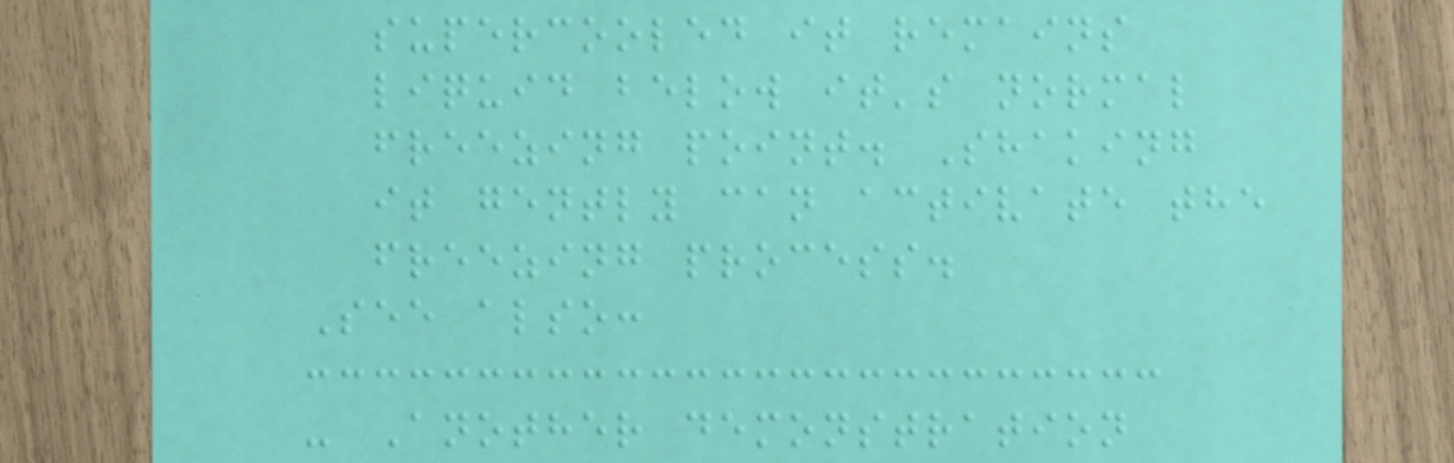supercooled it remains
liquid below it's normal
freezing point. Shaking
it gently can activate the
freezing process.
See also:
- Another demonstration
